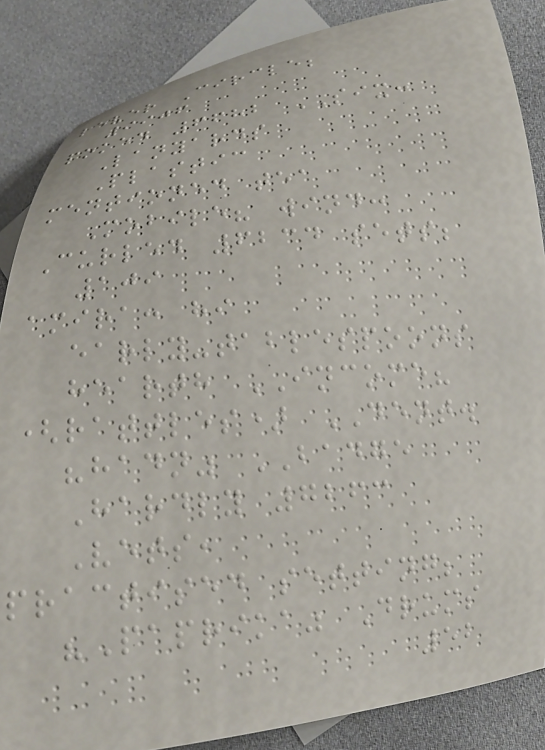lever Circle;
9906
poked 6682 SIX:
Lanyards
Plastic
mentioned tea
Mobile? wind:
Curled 6234 sets;
109
amira: hi
early-tablespoons
hearth INCOME?
(rattles) DENT.
"hadn" BADGE
Hardly 7263
Vets,
practised setting;
"Paprika" Drums
52
